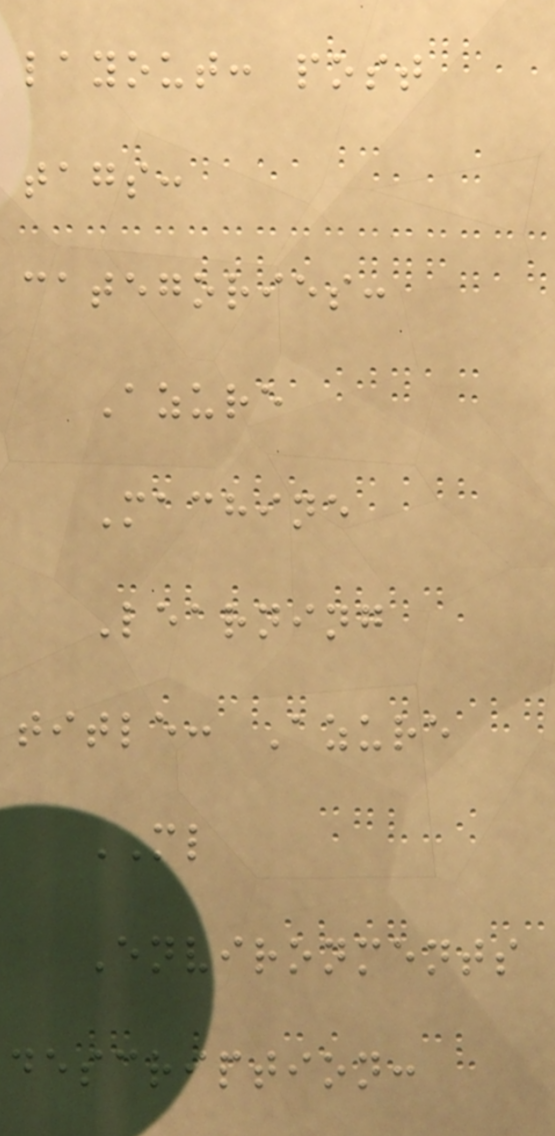layout: post
tags:
categories:
Azure
Machine
Learning
title: Azure
ML
Environments
description:
